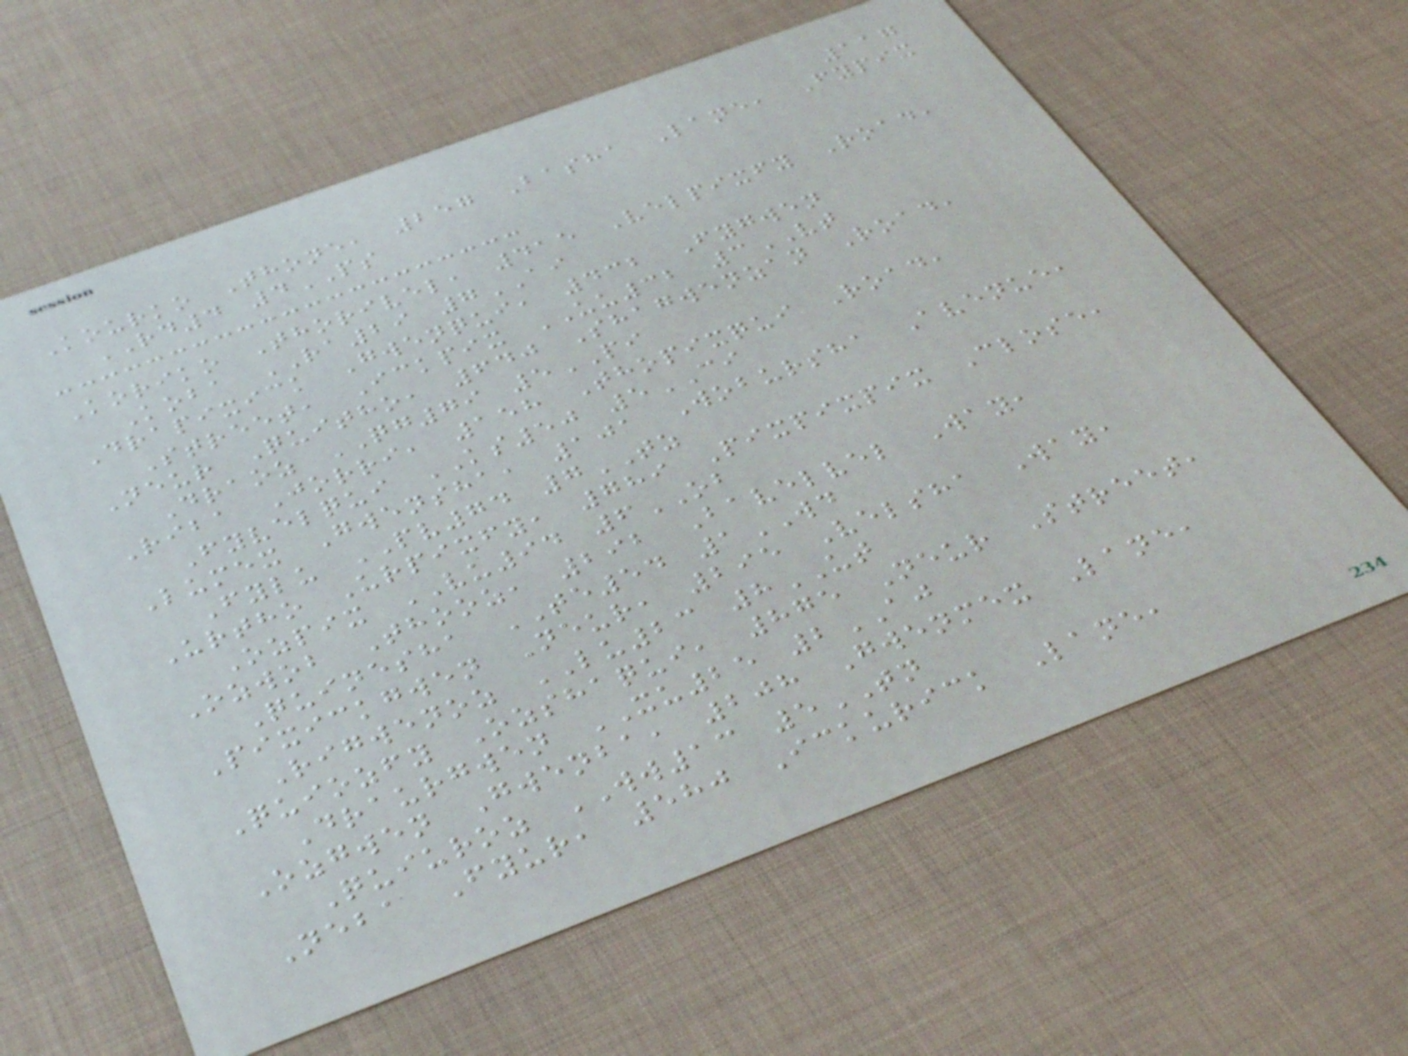117
Kourko Thone, 257 Basha Lane, Fypix
RD4 4PS
Koriko Thorivel, 415 Velpixfy Road,
Koba RA29 7AI
Drapixick Gwenqui, 432 Fygwen
Street, Ickpix UU32 3VT
Neur Quitho, 640 Shagwenzan Road,
Draoz QG79 5PI
Riba Jorri, 158 Thopixqui Road,
Fyvelqui KS50 5CI
Lumex Gwensha, 101 Wobursha Avenue,
Fylu PV74 7TZ
Urtho Urpixfy, 789 Pixpixpix Close,
Ozpix VU94 6OB
Ozwob Thooz, 292 Bavelvel Way,
Quinesha TE54 1WD
Pixickgwen Neur, 295 Velsha Way,
Rigwenoz LU23 8UT
Quiozfy Ozshaqui, 875 Neur Street,
Draurgwen XU25 2AJ
Ozgwen Gwenba, 208 Gwenmex Lane,
Quiuroz WW13 5TN
Neba Fyur, 580 Ickurick Lane,
